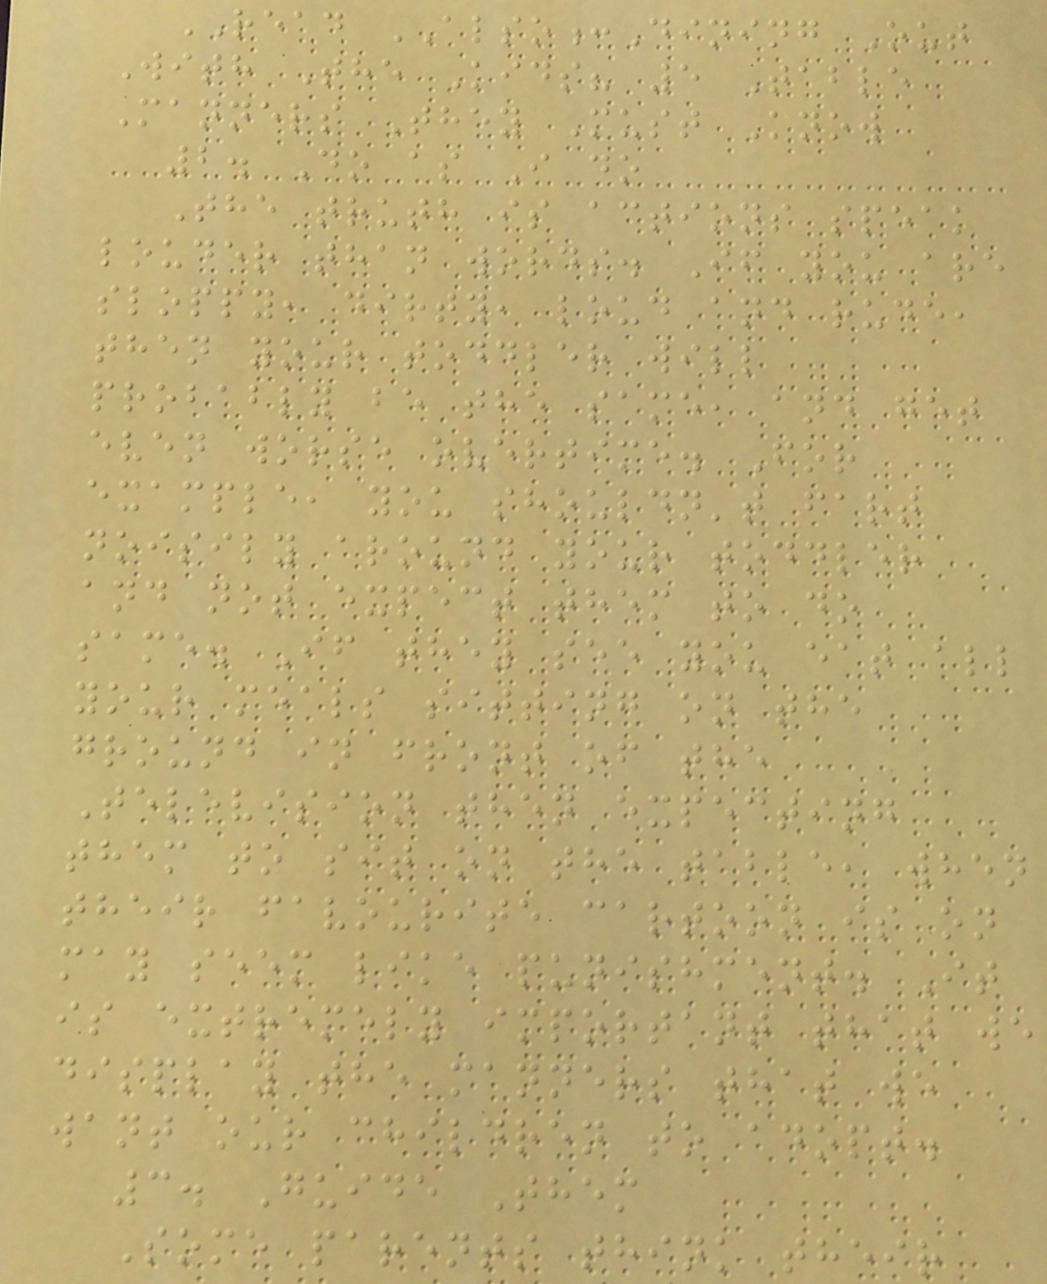READ ALSO:Dining Out
With The Kids? 5 Table
Manners They Must Know
2. Do as I do
The truth is actions speak
louder than words. If you are
sloppy, dirty, loud and rude,
then your toddler will
probably be the same, and get
even worse overtime. For
example, you shouldn't fart
noisily around your toddler
and not expect them to do
same. If they see you eat all
your meals sitting on the
ground in front of the
Television then expecting
them to sit on the table, when
their favourite cartoon is on
may seem like punishment. It
is extremely important that we
display the manners that we
want our children to adopt.
3. Guide Them
Some parents think their
